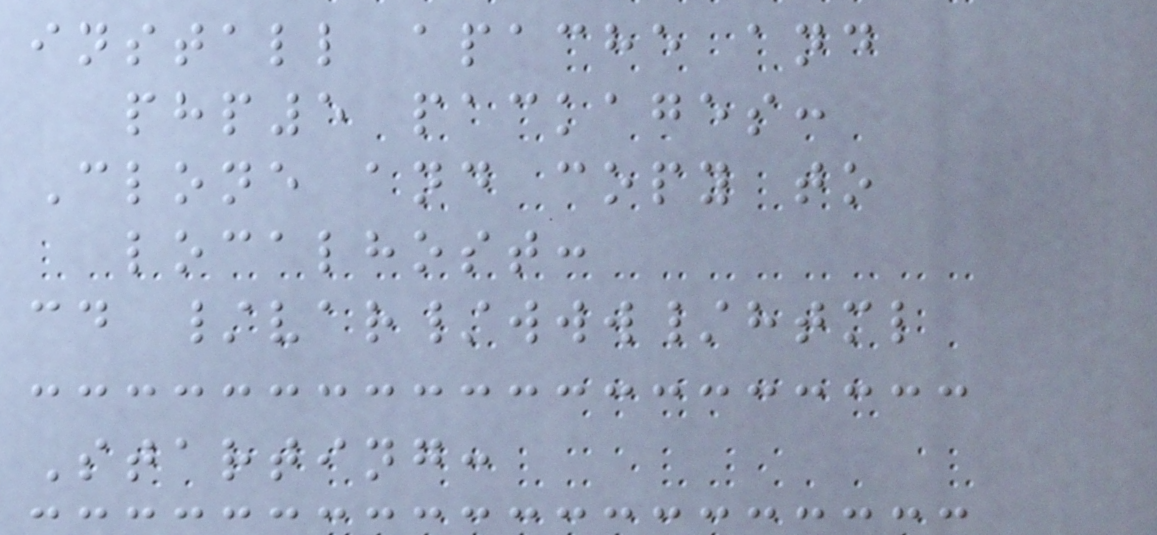install apache and
php5 packages:
Clone and copy to
localhost:
cd /var/www/html
Starting:
